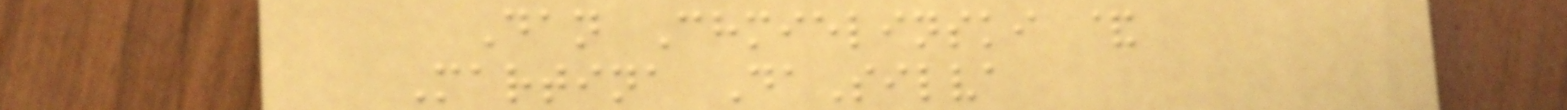Dan Chmielinski &
Martina DaSilva
